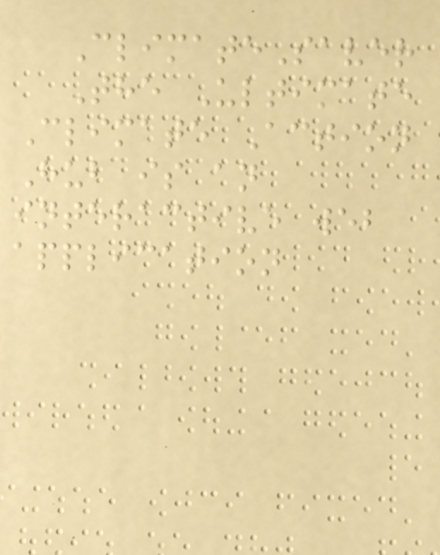ClimateSaver
The Ultimate
Climate Action
Hub is an
interactive web
application
